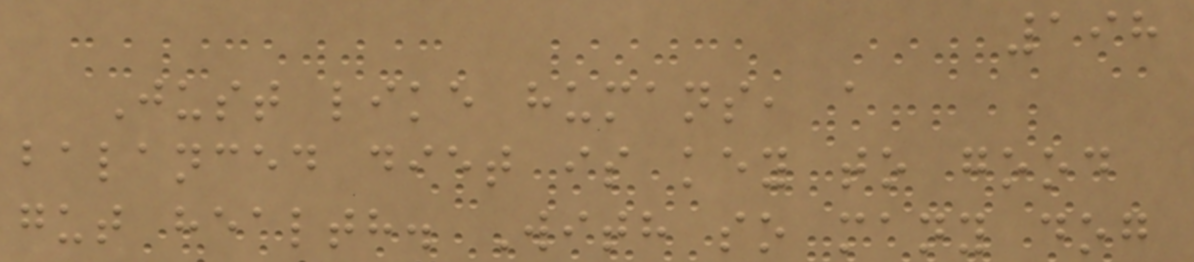198
Just like humans, a
balanced diet is key to good
gut health. With so many dog
